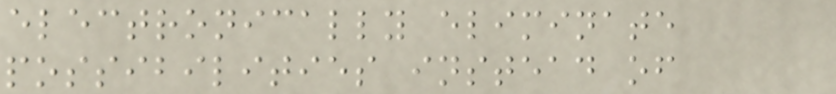electronically eliminate
possibilities instead of
